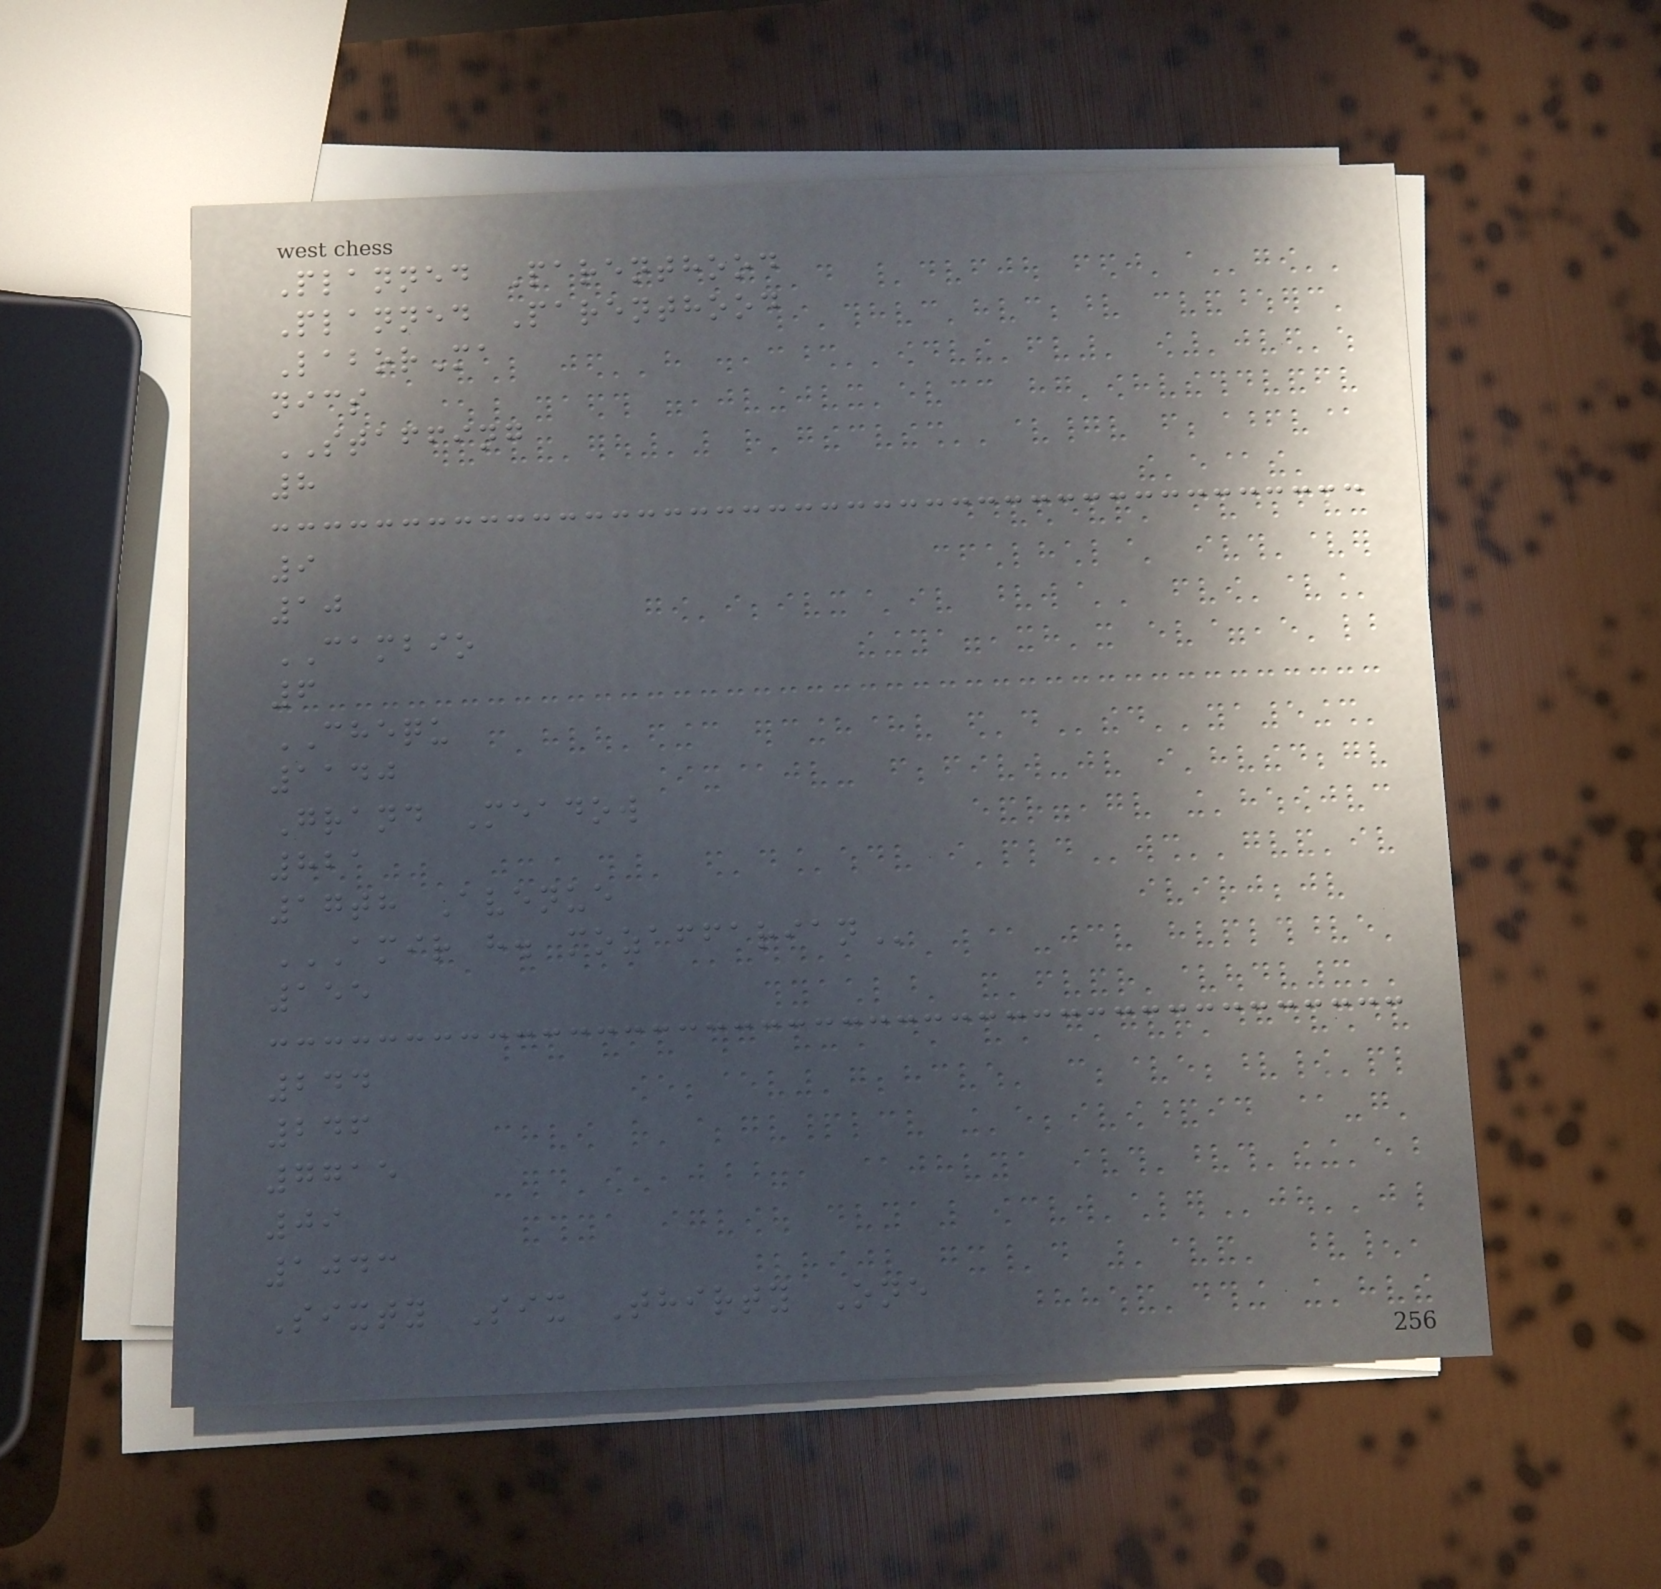Planned Parenthood
Planned Parenthood
LaborMa
nics
STAFFING
8
9
10
CAMBIO
6
CHEQU
1140
Grand Meadow
821
17th Avenue
AMIR H. MOZAFFARIAN
155
244
246
7715
09
1043
Sixty Six Thirty One
